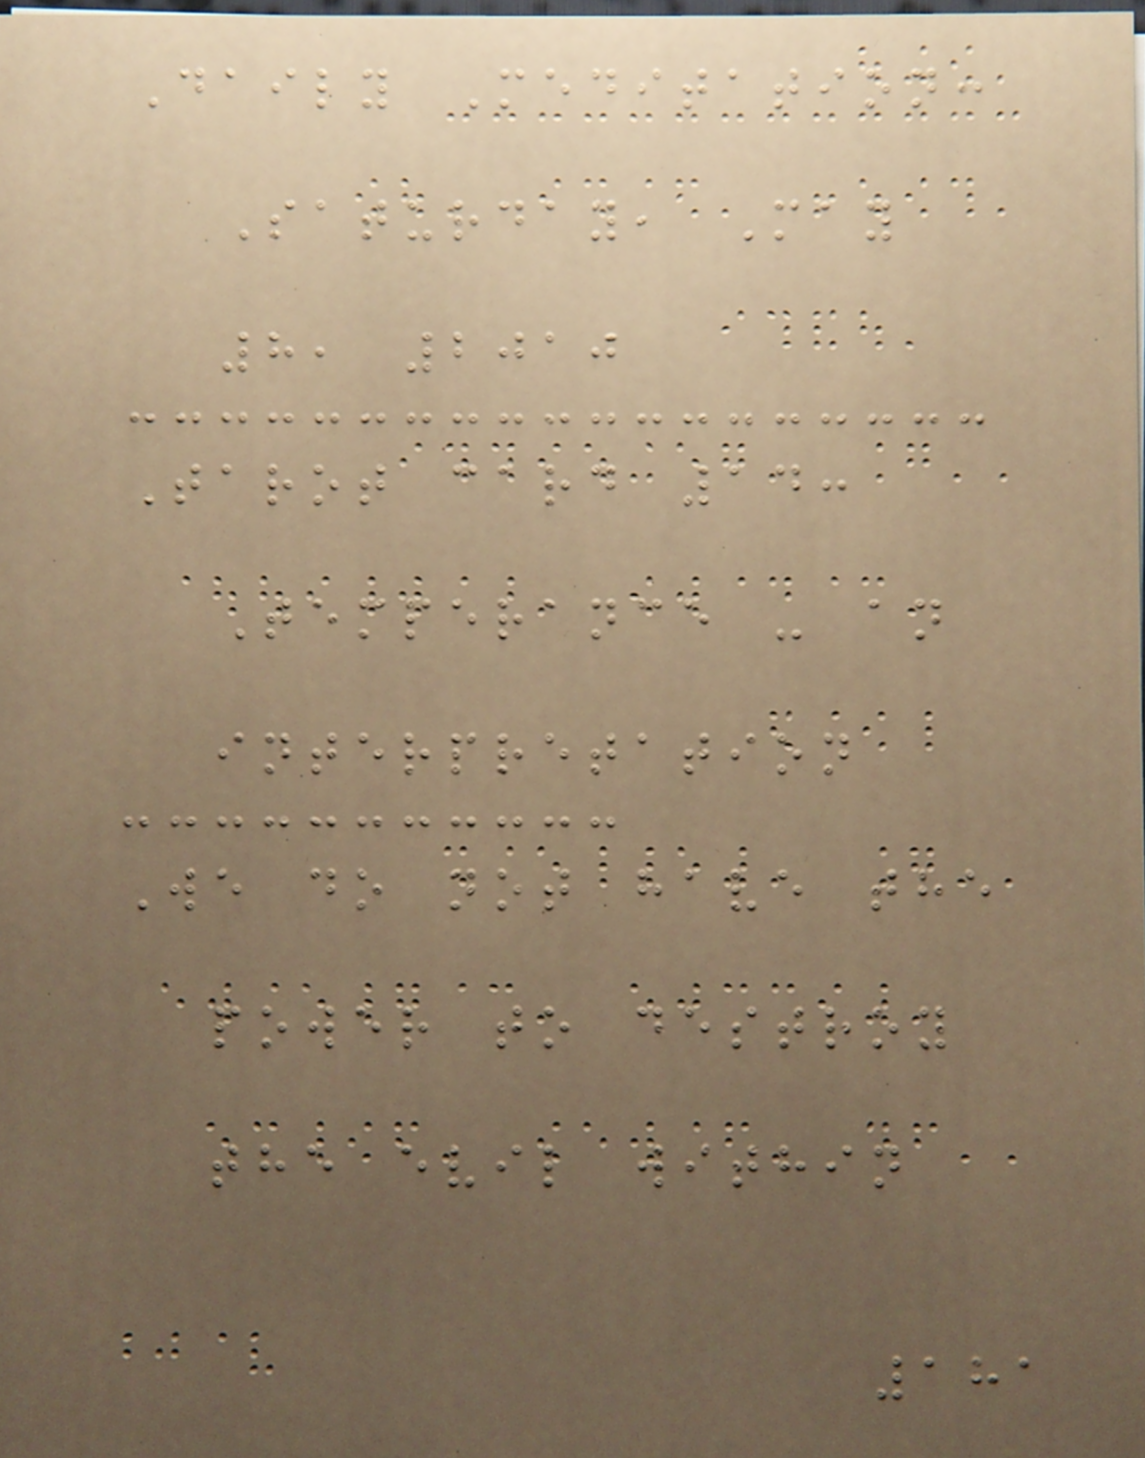Daily Meditation:
Saturday, May
8, 2010
Tarot card 14:
Temperance - an
interpretation
We do not have the
power to destroy
the evil within
181
